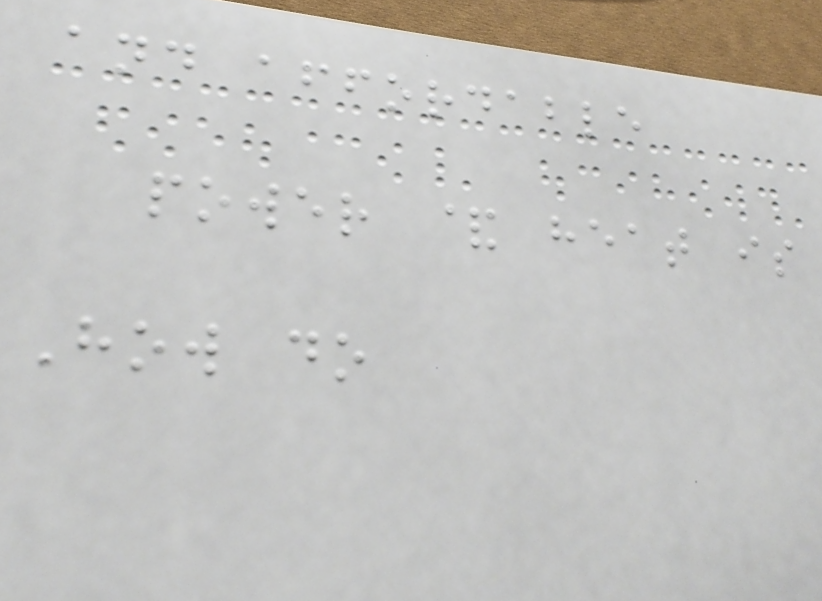and affordable
power & heat is
How do
